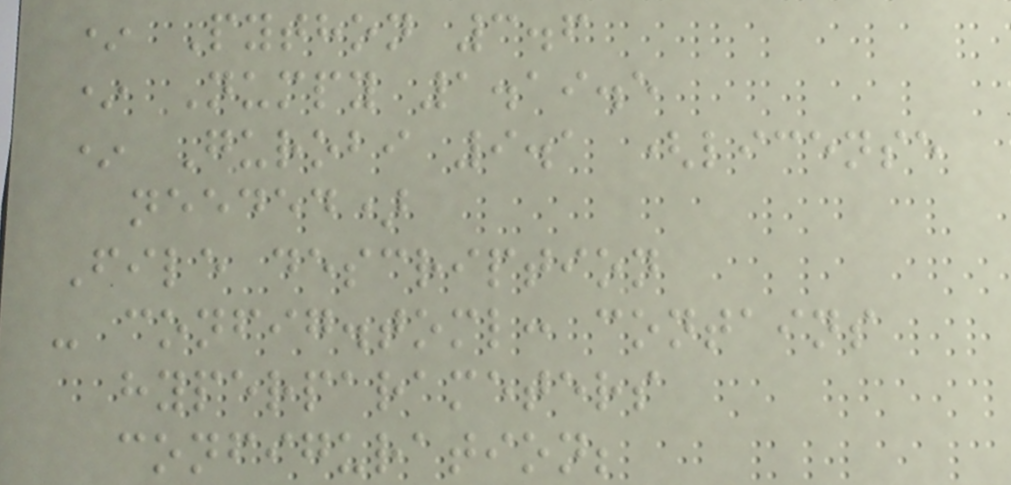* Python 3.6
* Numpy 1.19.5
* Gurobi 9.1 (license
needed)
File description
- config.toml: contains
hyperparameters
configuration;
